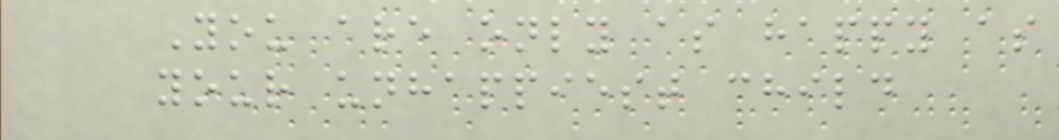You are only as happy as
your unhappiest child
